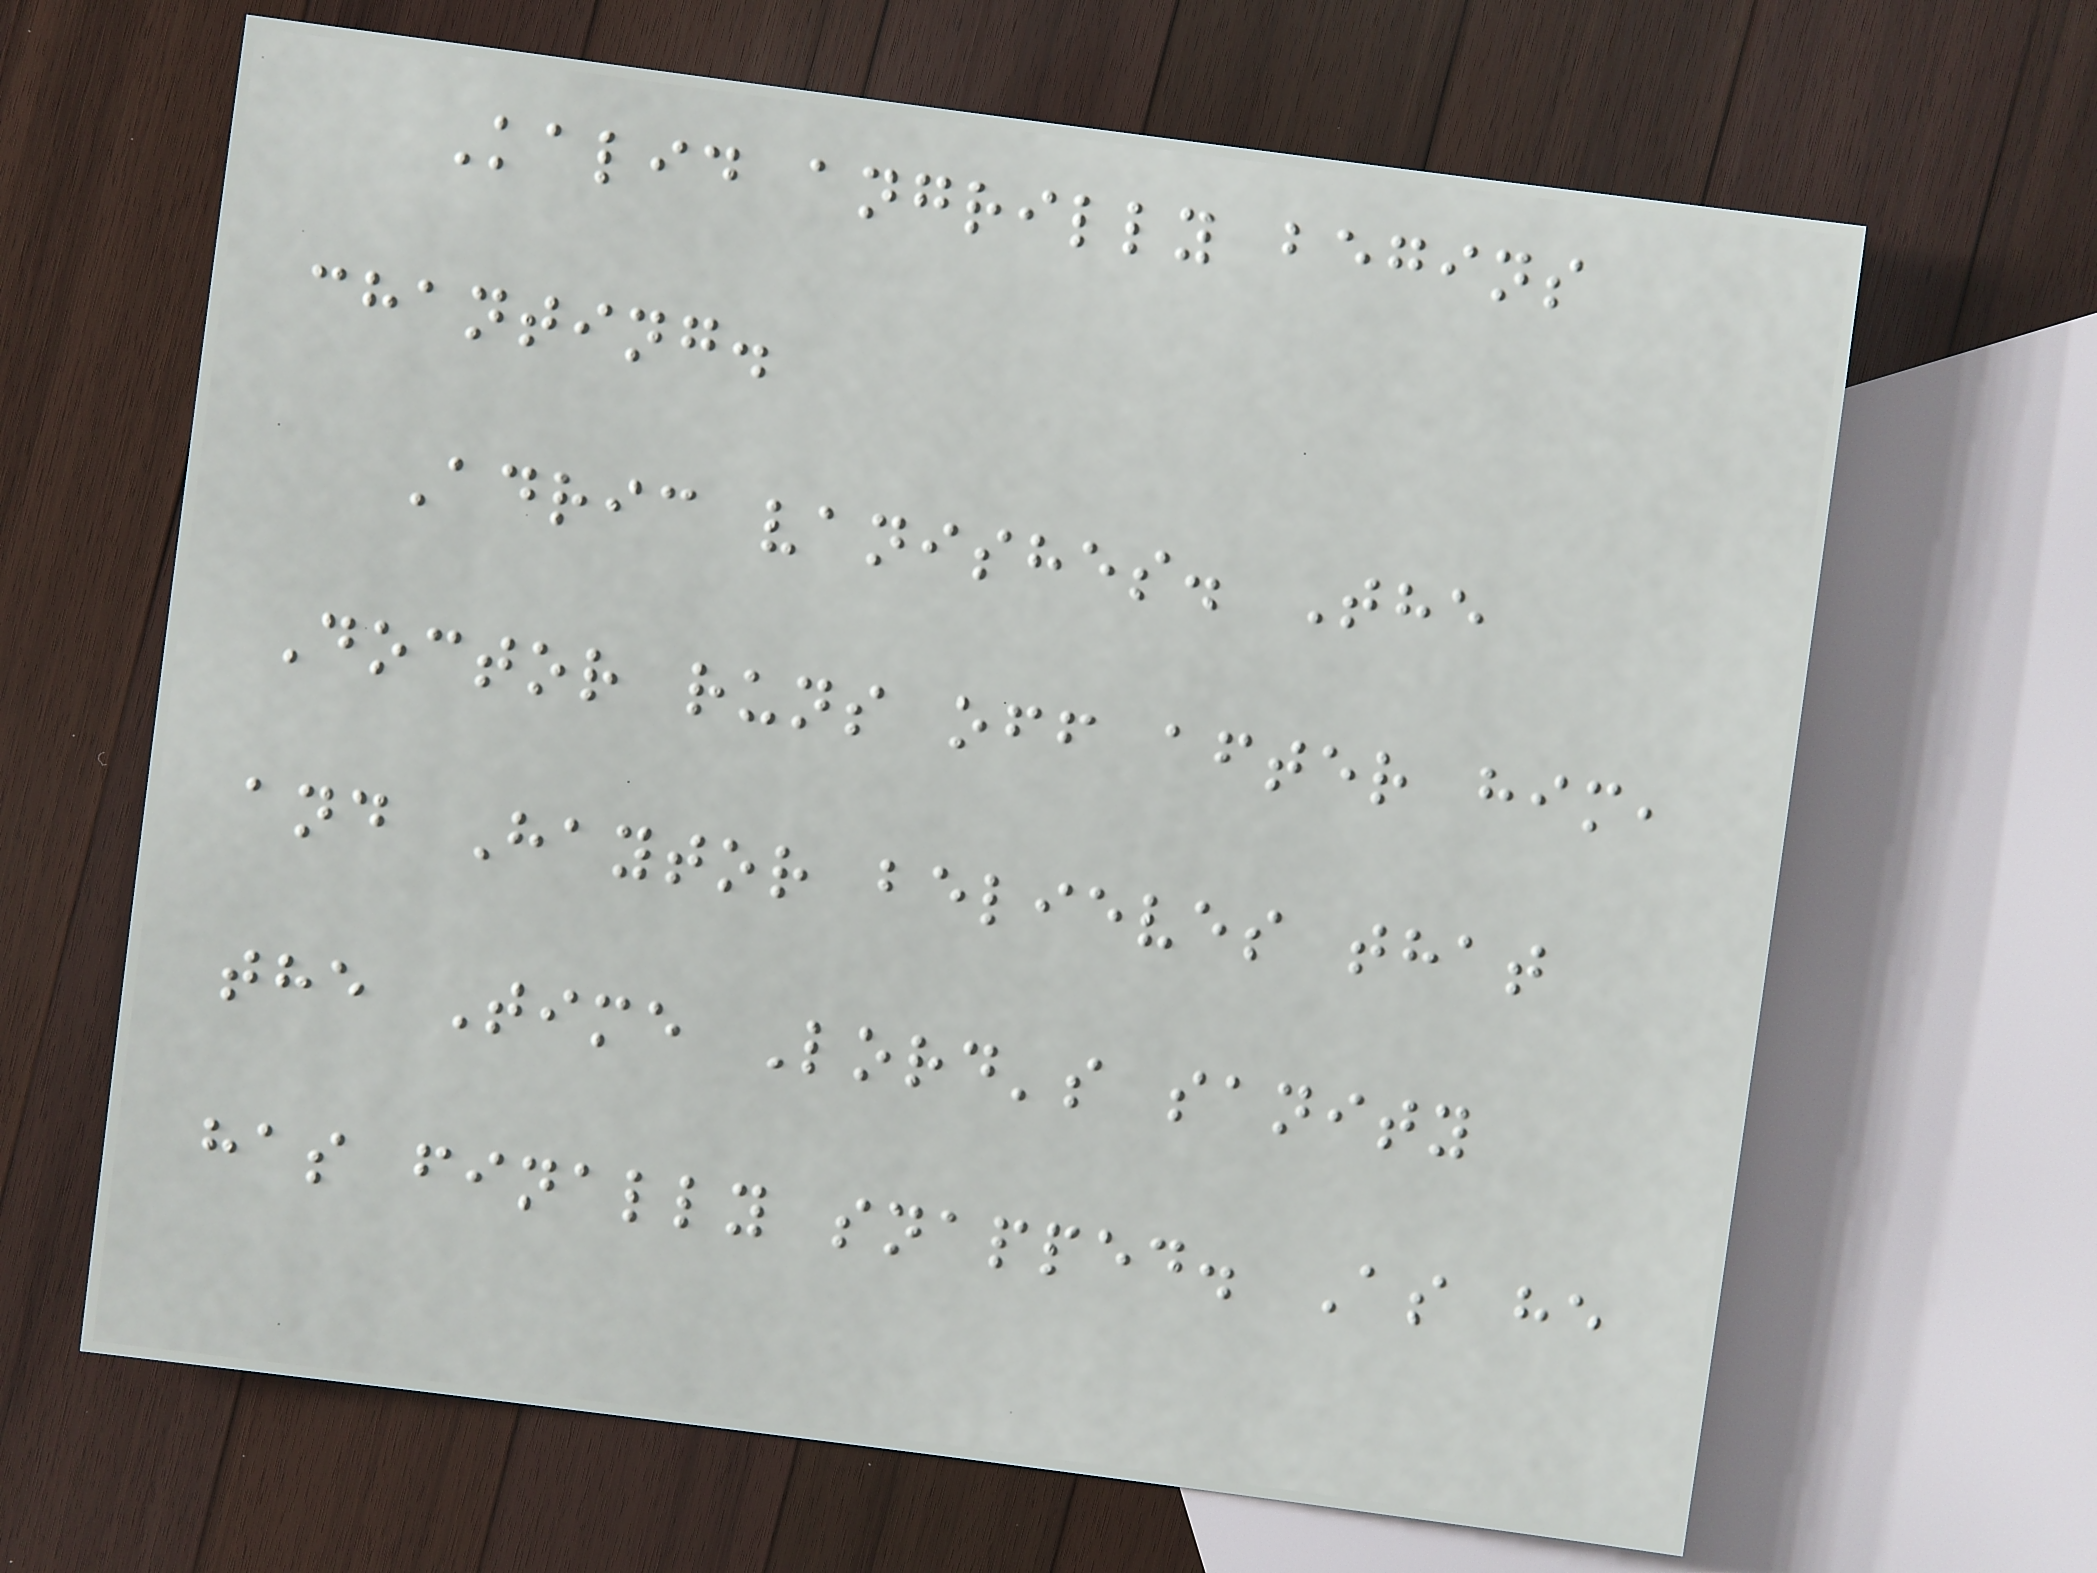Kalid angrilly begins
chanting.
Adric vanishes. The
Doctor runs off after him,
and Haytor believes that
the Time Lord's sanity
has finally snapped. As he
